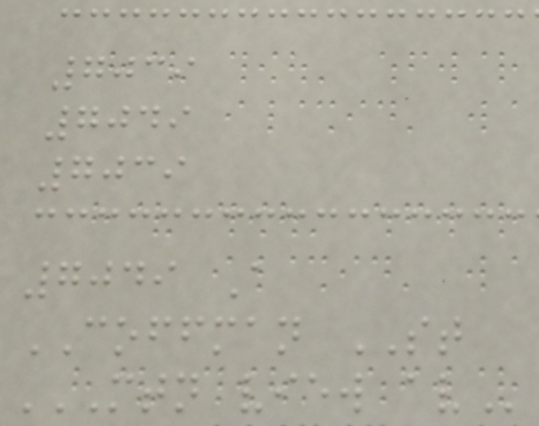7039
7049
7039
7049 A
COFFMAN ST
MTN VIEW AV
